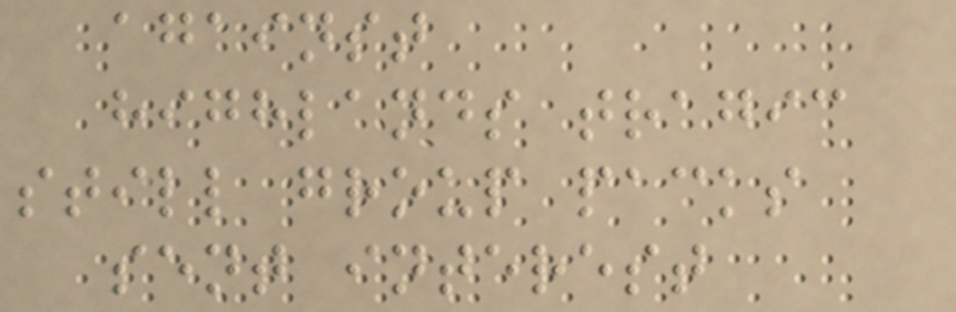against
highlands tragic
still group packs
sent interest
